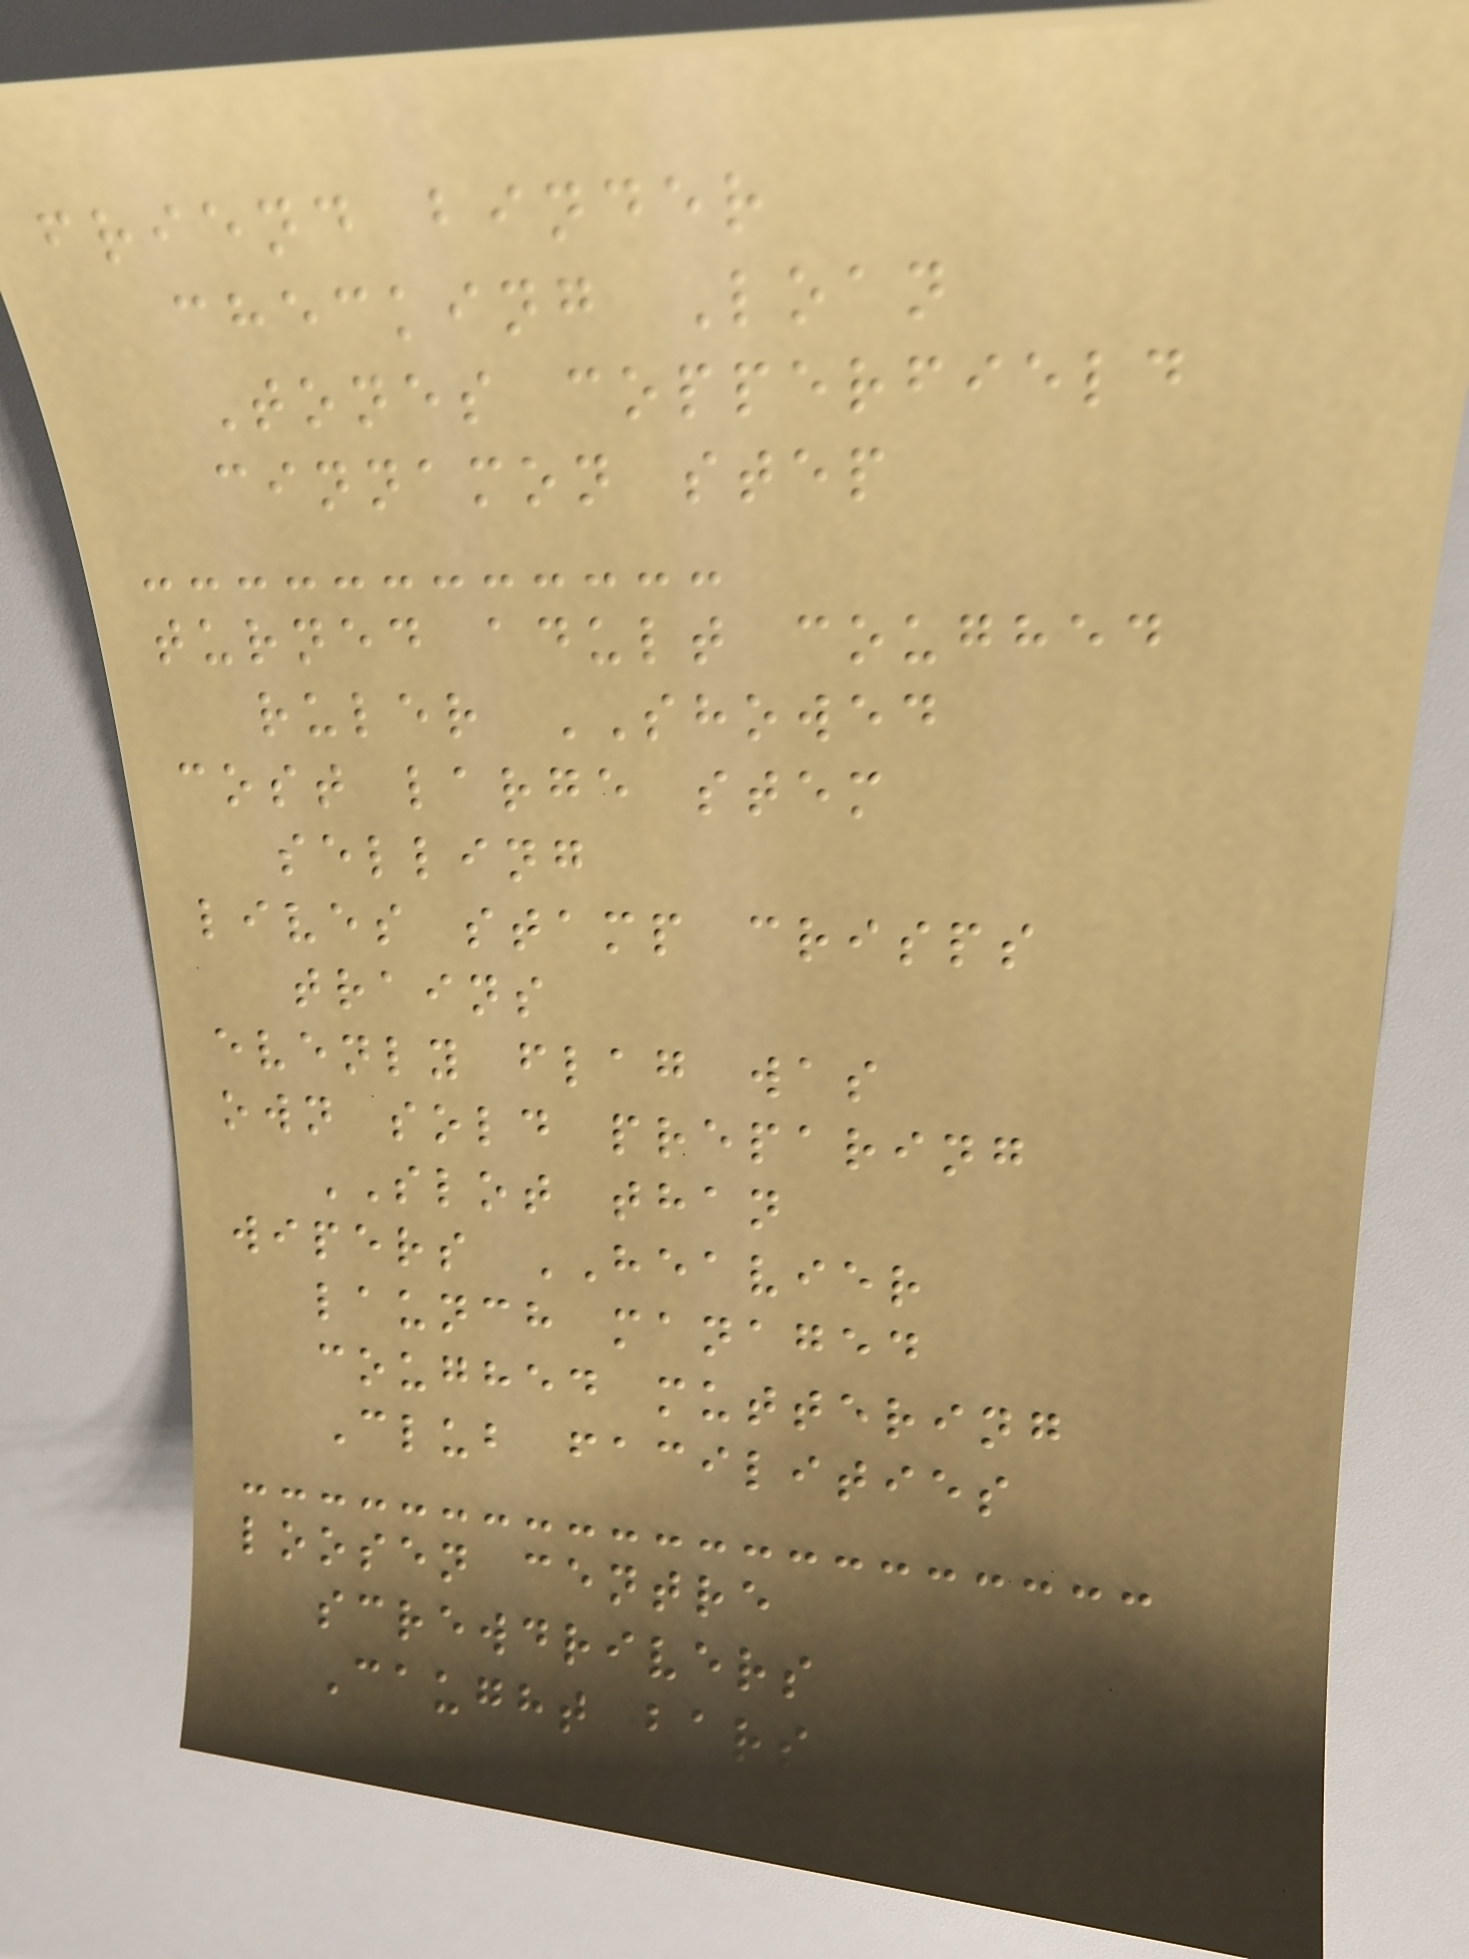friend binder
checking Loan
Tones copperfield
cinnamon step
turned adult coughed
ruler SHOWED
cost large stem
selling
lives stamp crisps
trains
evenly flag was
own sold preparing
SLOT than
wipers HEAVIER
launch managed
coughed muttering
Club facilities
loosen centre
screwdrivers
Caught bars
